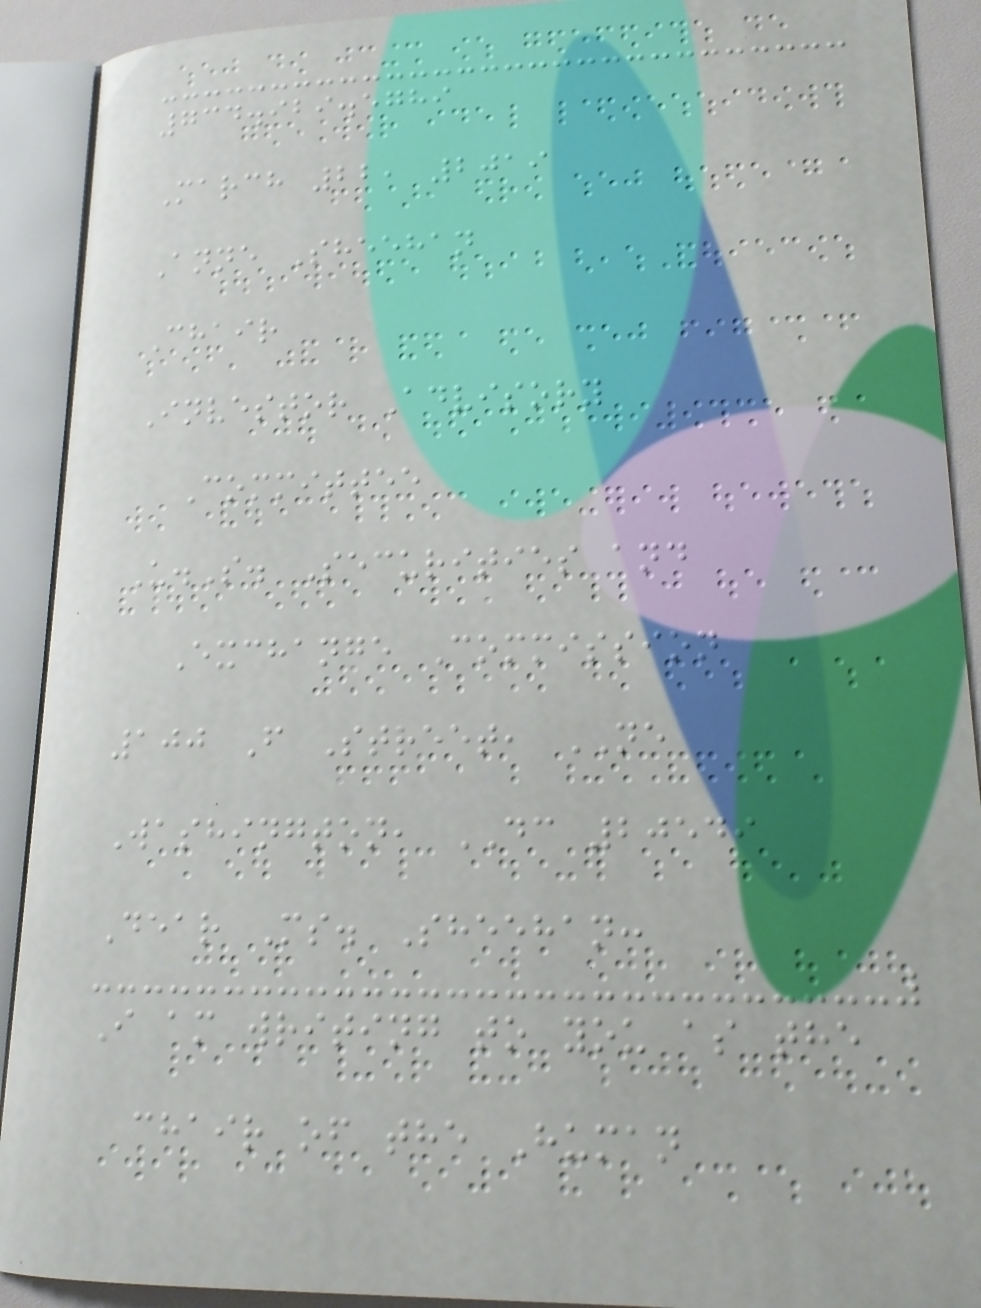734.929.5789
March 22, 2019
Anne Sheehan
Chair
Investor Advisory
Committee
U.S. Securities and
Exchange Commission
100 F Street, NE
Washington, DC 20549
Dear Ms. Sheehan:
I am writing to you as the
chair of the Human
